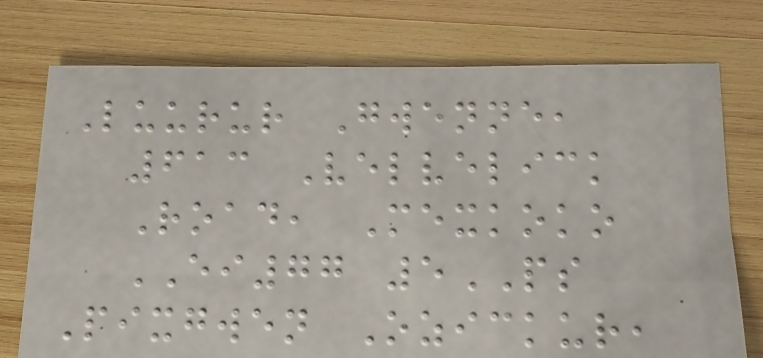Luurur Gwenne,
613 Velvelick
Road, Mexkoko
EI77 5PS
Pixgwen Ozickur,
